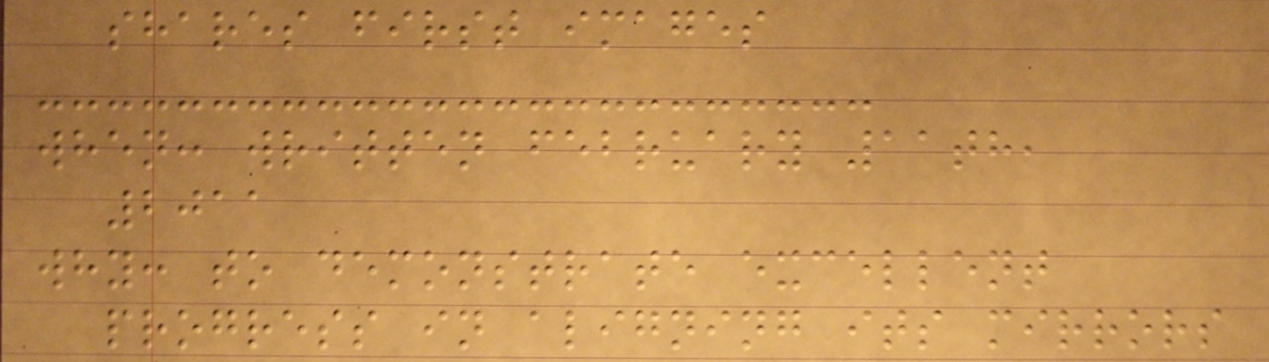shares first images
when: written february 11th,
2011
why: to demonstrate excellent
progress in aligning its mirrors
